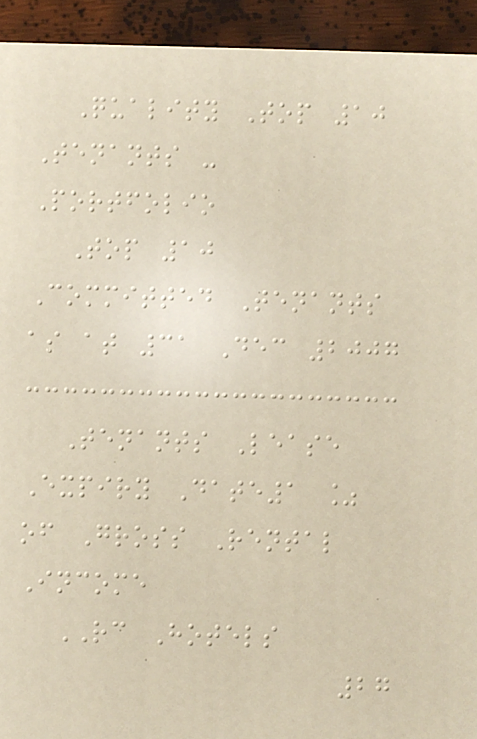Quality Top 10
Tenants -
Portfolio
Top 10
Committed Tenants
as at 31 Dec 2007
Tenants Lease
Expiry Date1 %
of Gross Rental
Income
RC Hotels
27
